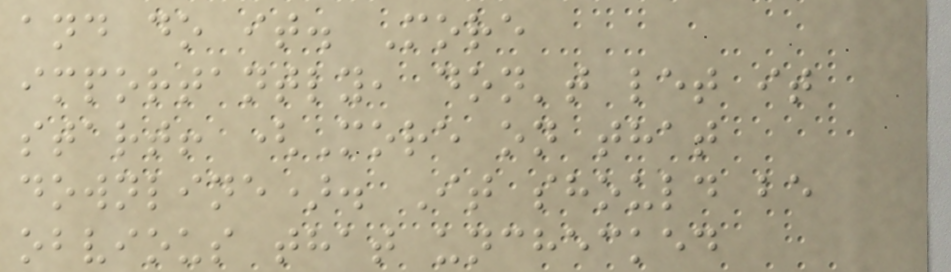and do it. More
importantly, don't let it
start! (More on that
downline). It should be
obvious that unchecked
